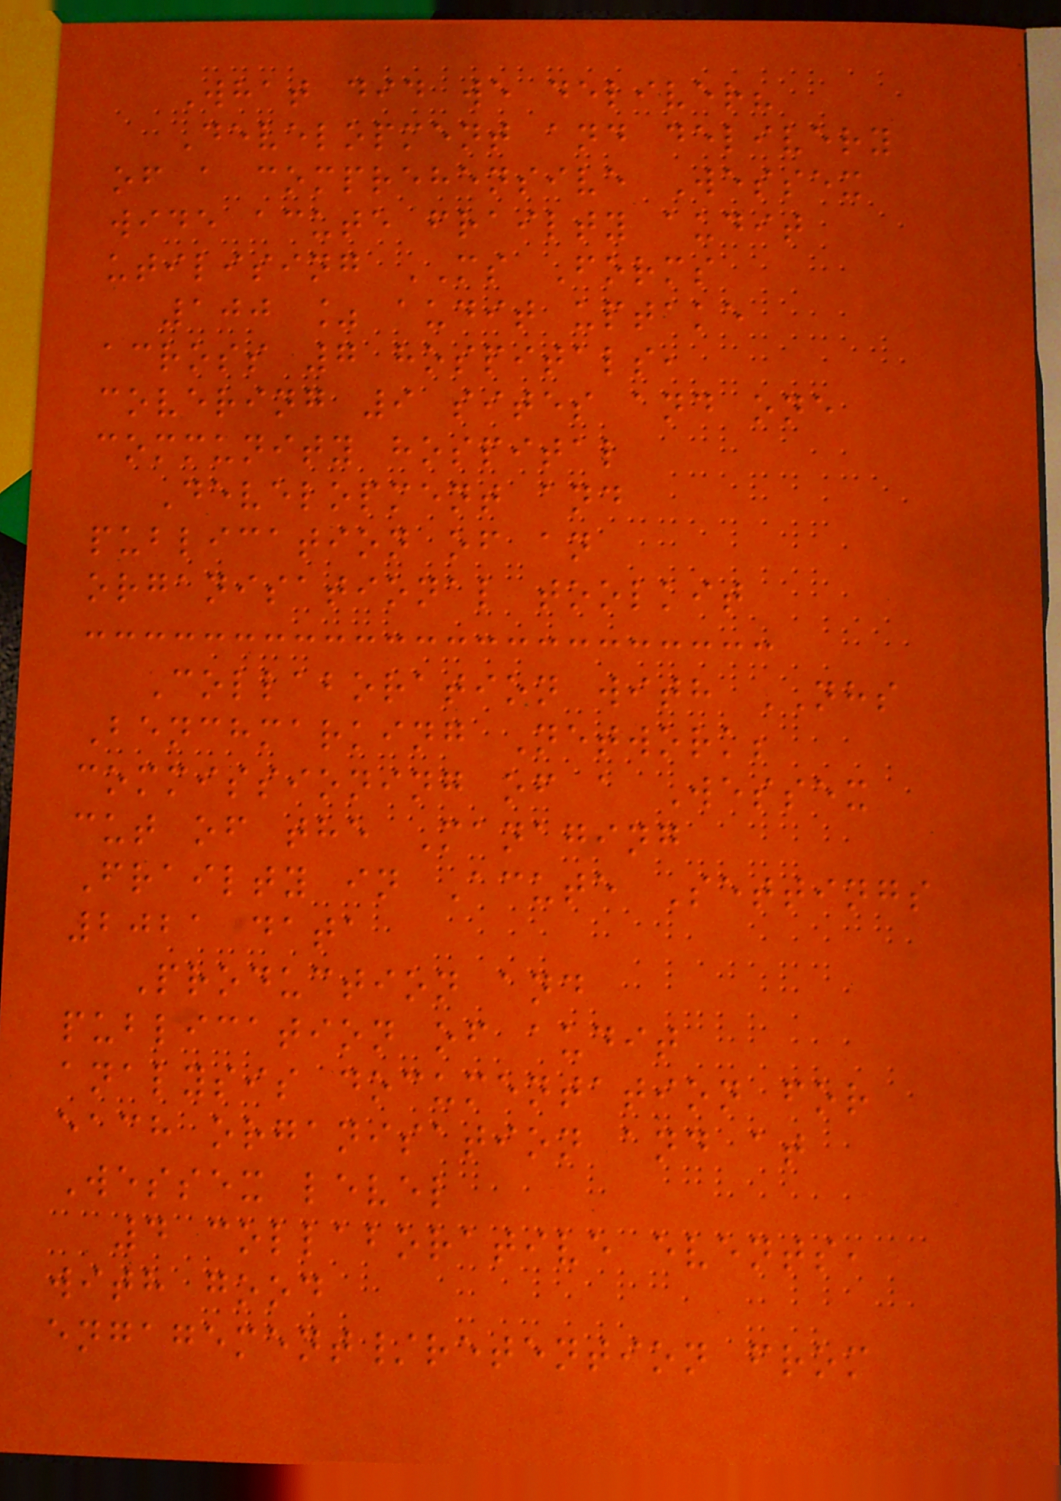What did we deliver?
Development and delivery
of a comprehensive Wessex
wide acute frailty audit
utilising MS Forms
100 % audit uptake
across 7 hospitals,
covering 9 sites and one
community hospital
Development and
publication of an
organisational toolkit
Collaboration with NHS
Benchmarking Network;
commissioning of a Wessex
cut of the Managing
Frailty in Acute Settings
2021 data
Production and
publication of audit
analysis documentation for
each organisation and at
Wessex level
4 collaborative events,
with good
engagement/retention from
